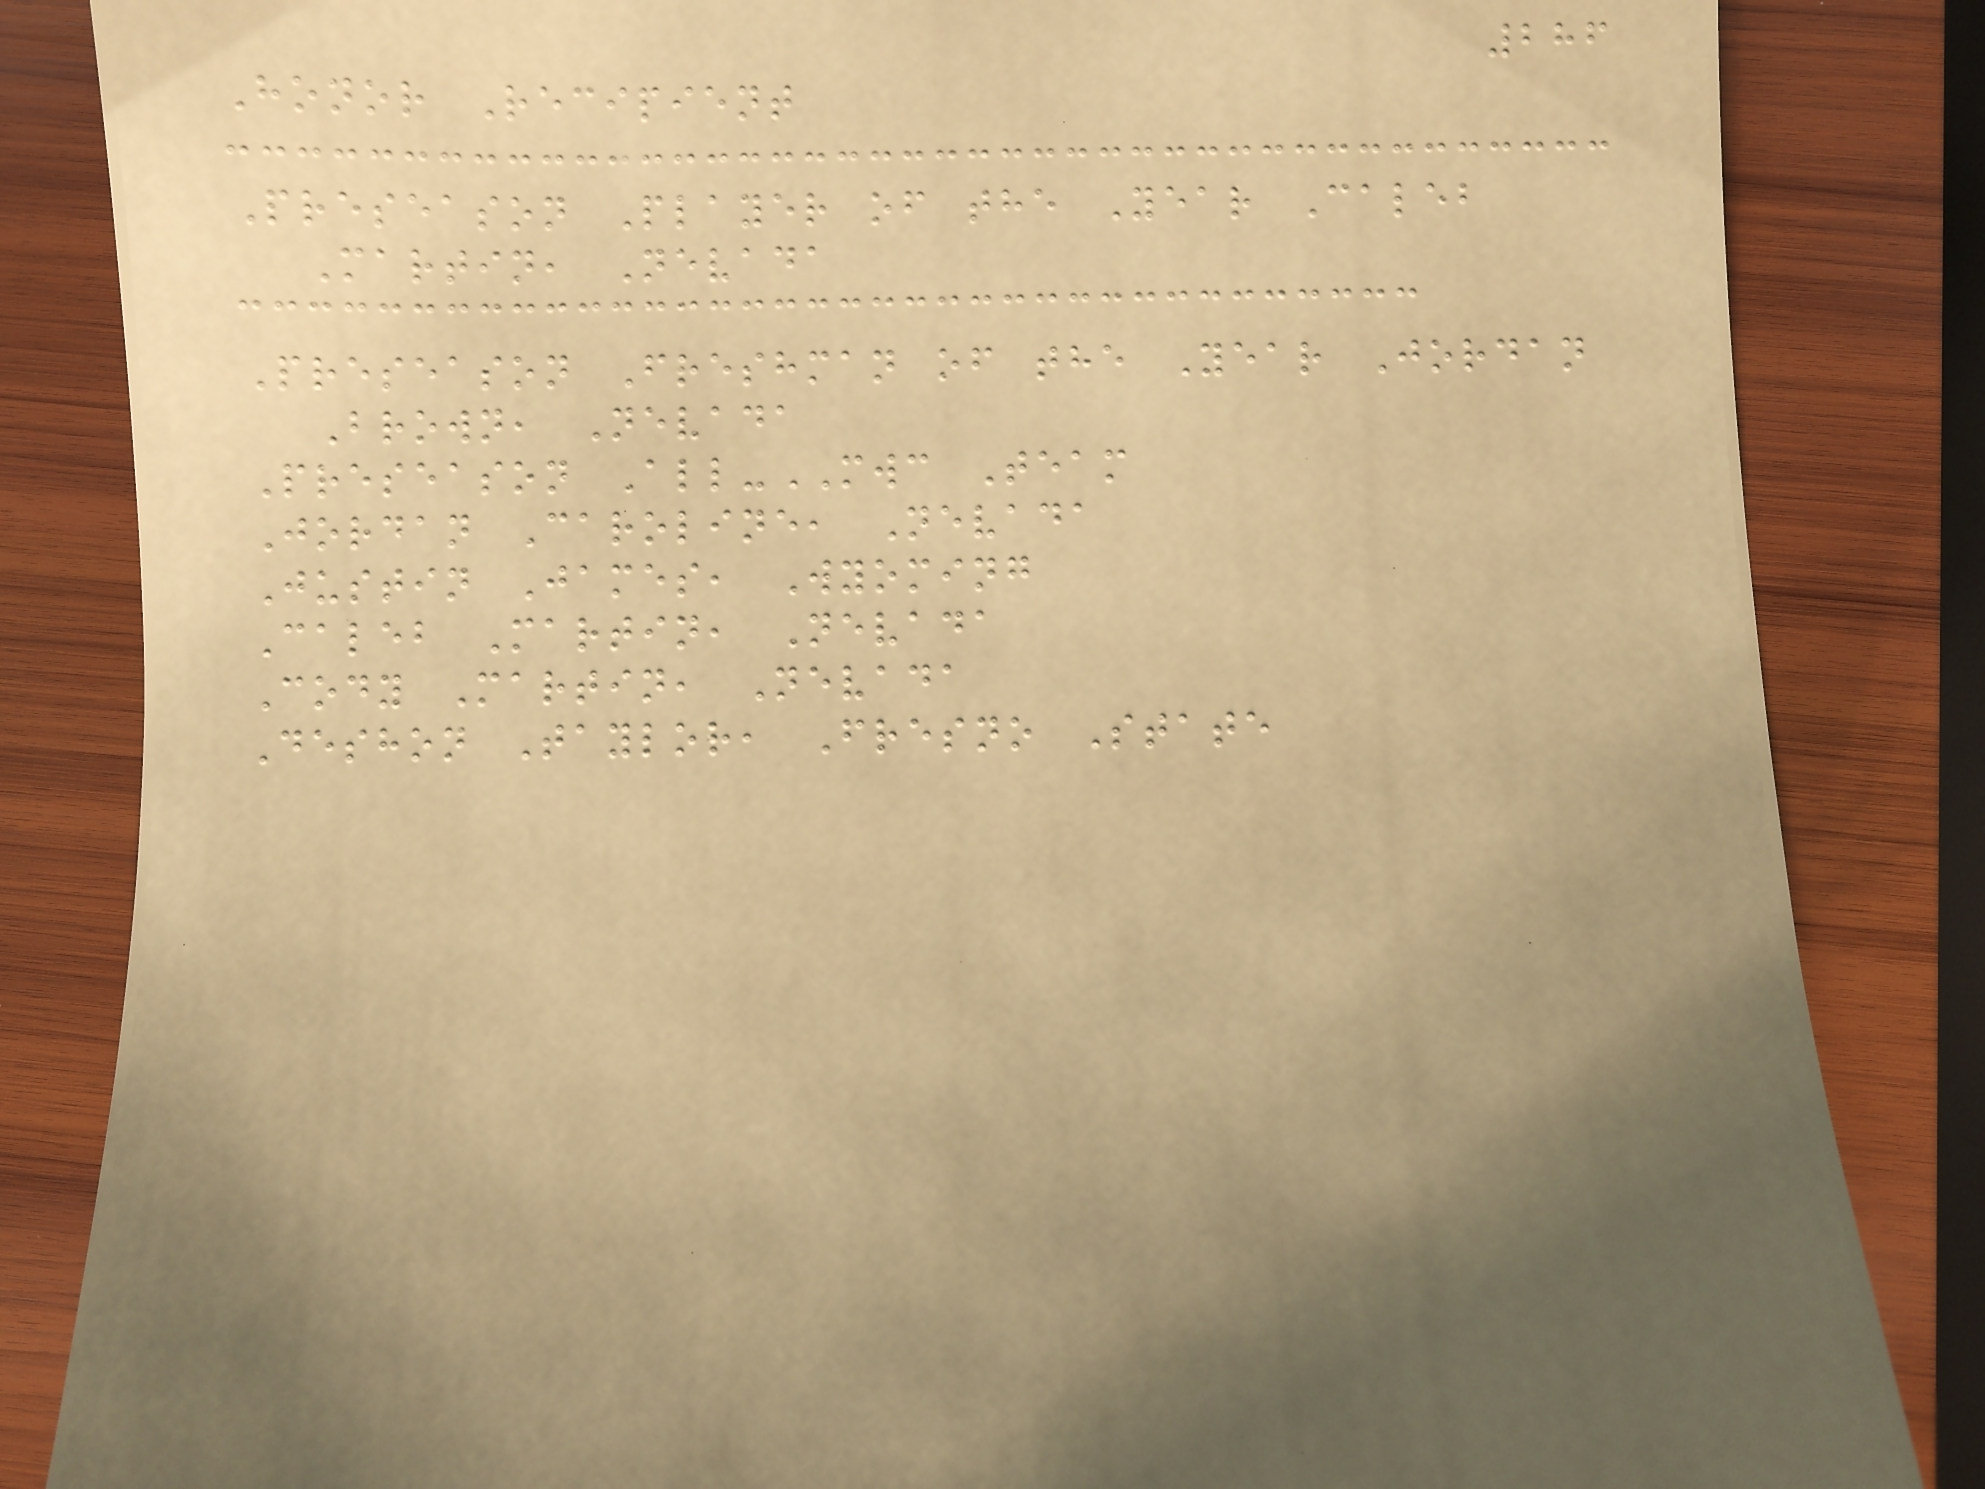286
Honor Recipient
Preseason Player of the Year Caleb
Martin, Nevada
Preseason Freshman of the Year Jordan
Brown, Nevada
Preseason All-MWC Team
Jordan Caroline, Nevada
Justin James, Wyoming
Caleb Martin, Nevada
Cody Martin, Nevada
Deshon Taylor, Fresno State
